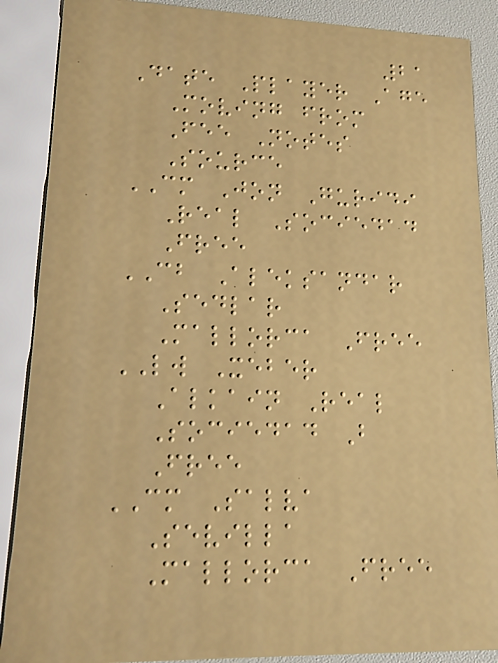21
Date Player Age
Moving from
Fee Notes
Source
CM Jon Guridi
Real Sociedad
Free
CB Aleksandar
Sedlar
Mallorca Free
LW Xeber
Alkain Real
Sociedad B
Free
CM Salva
Sevilla
Mallorca Free
